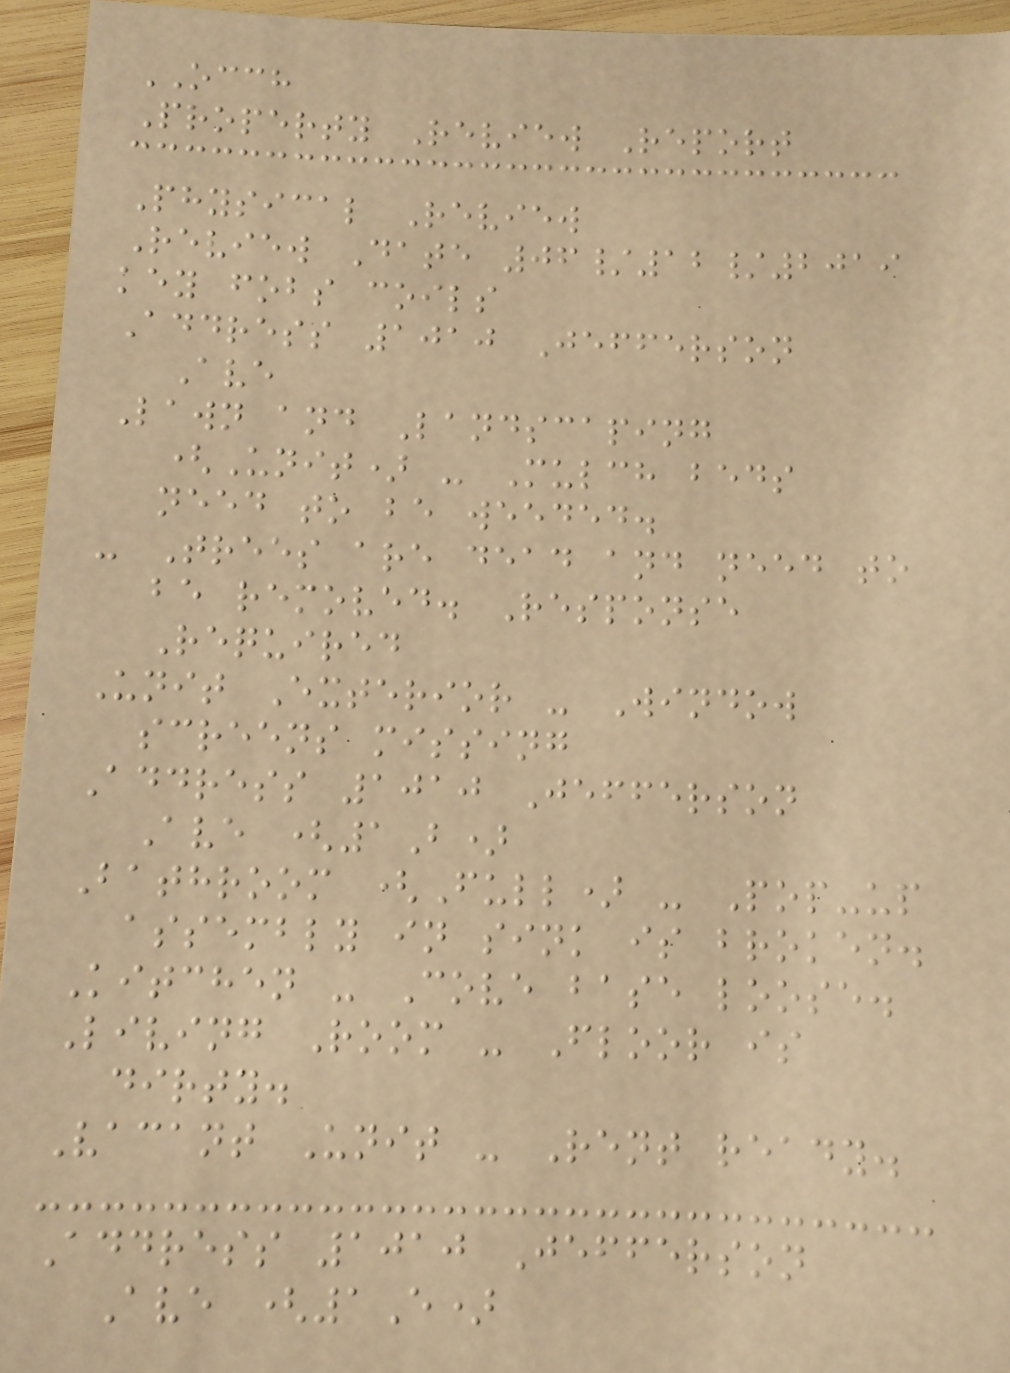OCCH
Property Review Report
Physical Review
Review Date 06/12/2019
key fobs coils
Address 1010 Jefferson
Ave
Lawn and Landscaping
(Unit) - Mulch beds
need to be weeded.
- Trees are dead and need to
be removed. Response
Required
Unit Exterior - Window
screens missing
Address 1010 Jefferson
Ave (1B)
Bathroom (Full) - Pop-up
assembly in sink is broken.
Kitchen - Cove base loose.
Living Room - Floor is
dirty.
Vacant Unit - Rent ready.
Address 1010 Jefferson
Ave (1E)
